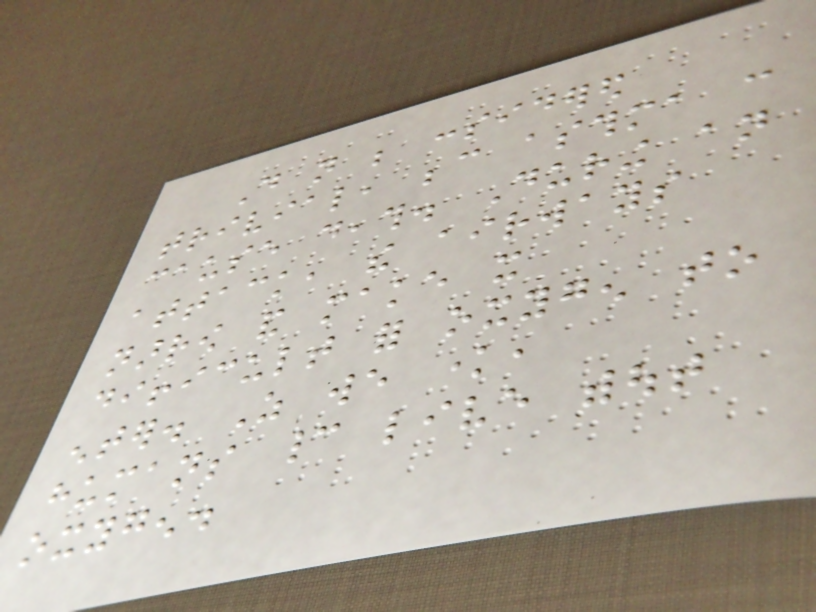Do not be considered
trivial, because asthma can
cause death. During an
attack, the airways
narrow and make it
difficult for oxygen to
enter. As we know,
humans cannot live without
oxygen.
